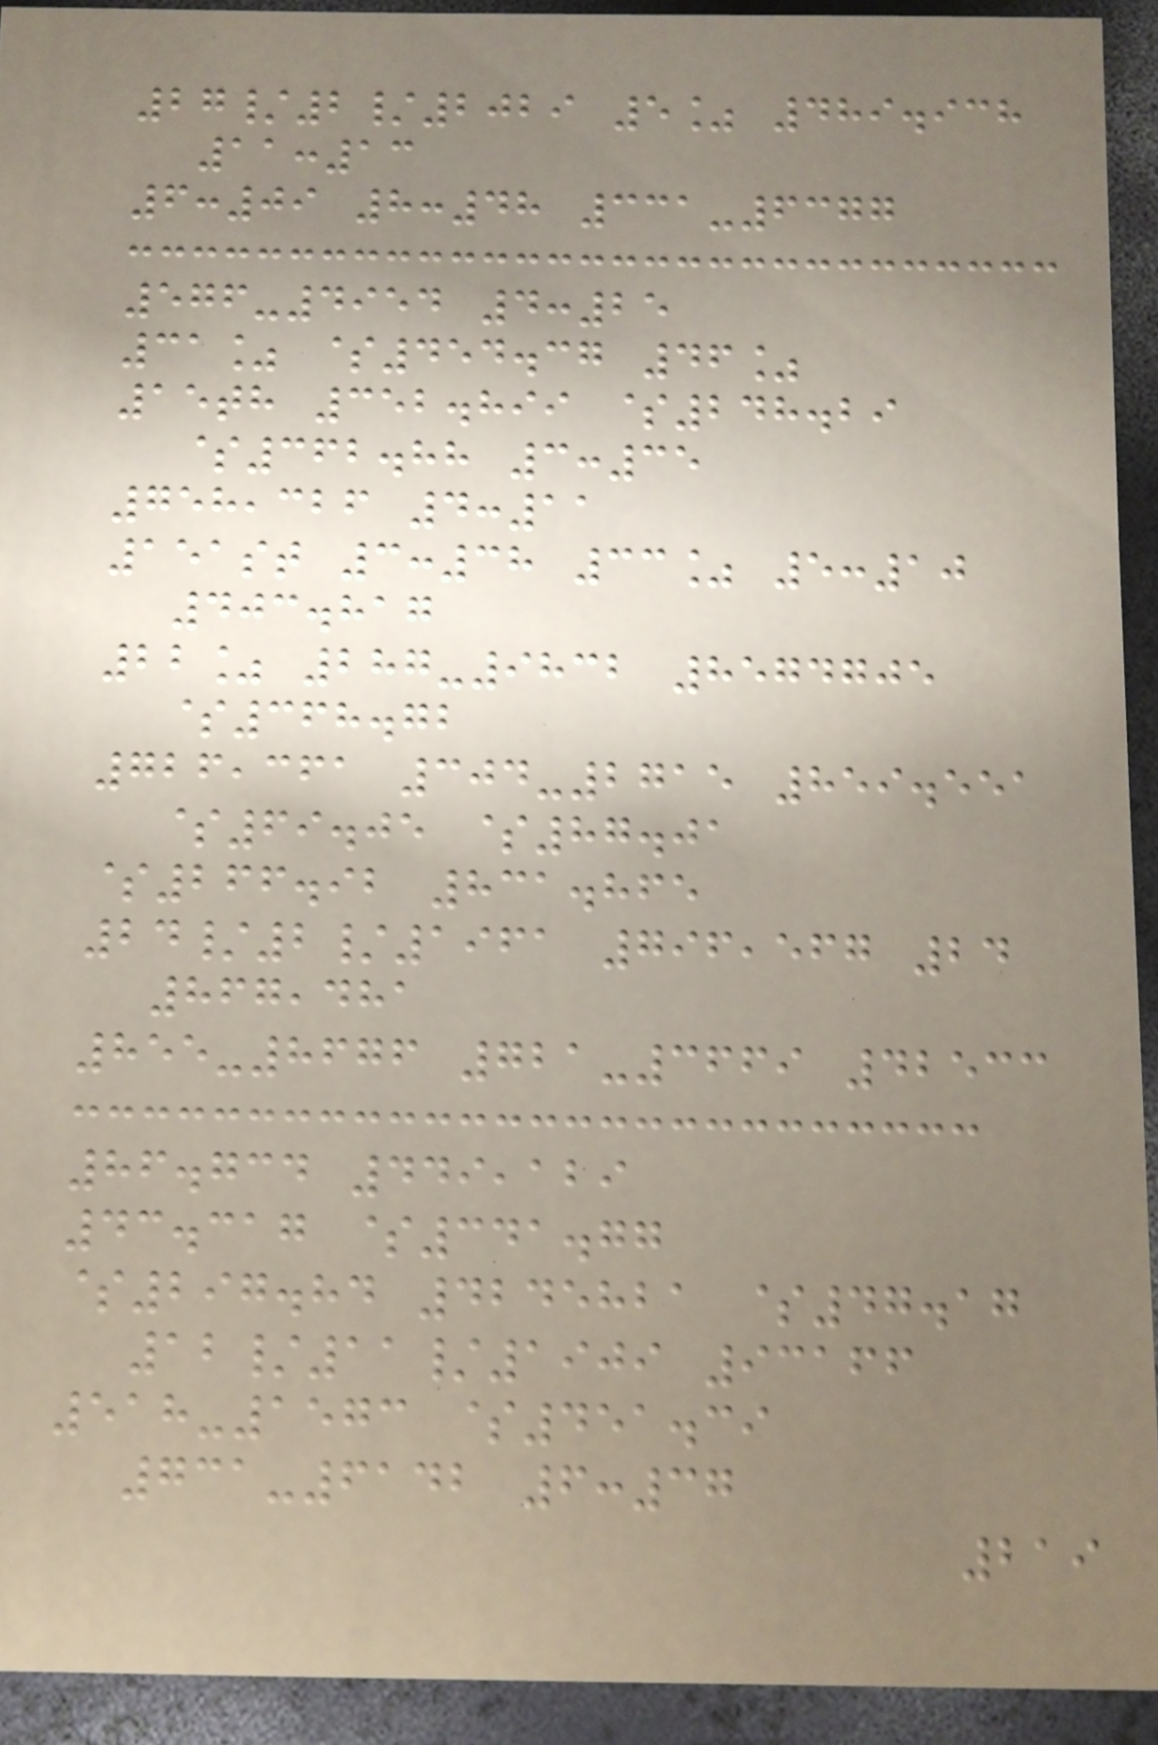27/2/2029 5% 489.938
11:13
6:09 8:48 331-6377
576-4954 4:25
31% $454.37 46%
15th 352.899 $248.29
$362.88 3:35
758,326 4:11
151st 3:38 33% 5:10
403.817
22% 287-9832 8574705
$368.72
726,361 304-2715 859.551
$69.05 $87.01
$266.92 831.865
24/2/1961 796,567 24
867,481
855-8676 721-3669 42533
86.734 449,129
43.317 $341.77
$297.84 4245821 $47.17
12/11/1909 93166
518-1573 $451.39
731-6142 6:37
219
